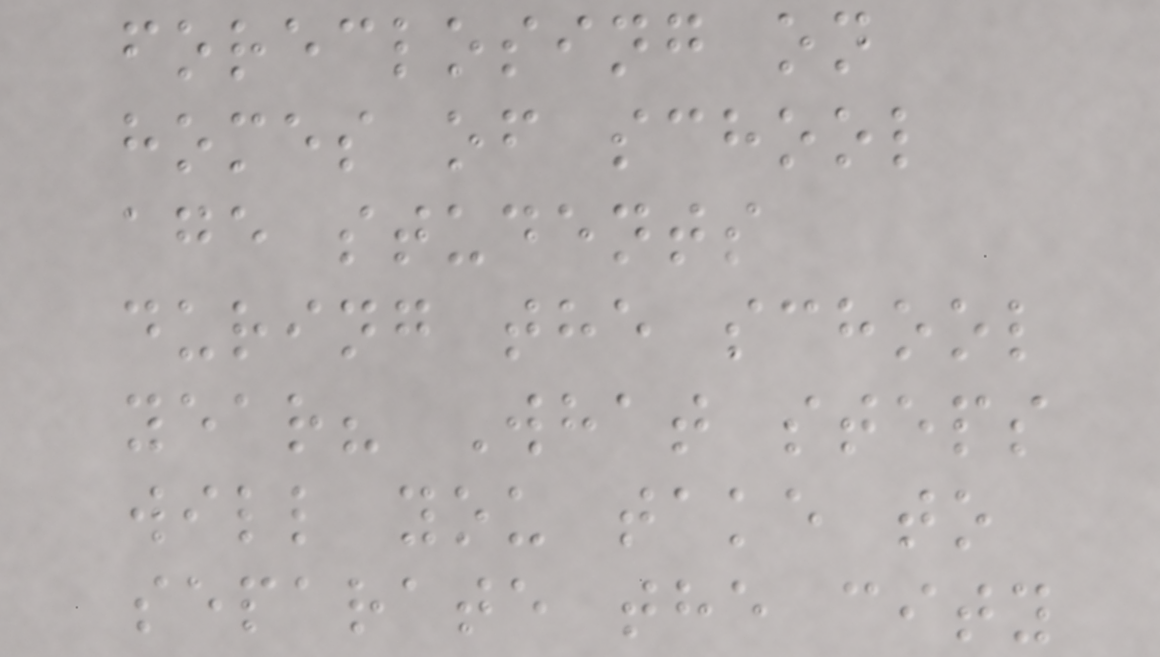foreclosing on
homes of school
age students
during the school
year? What steps
will you take to
separate the city
